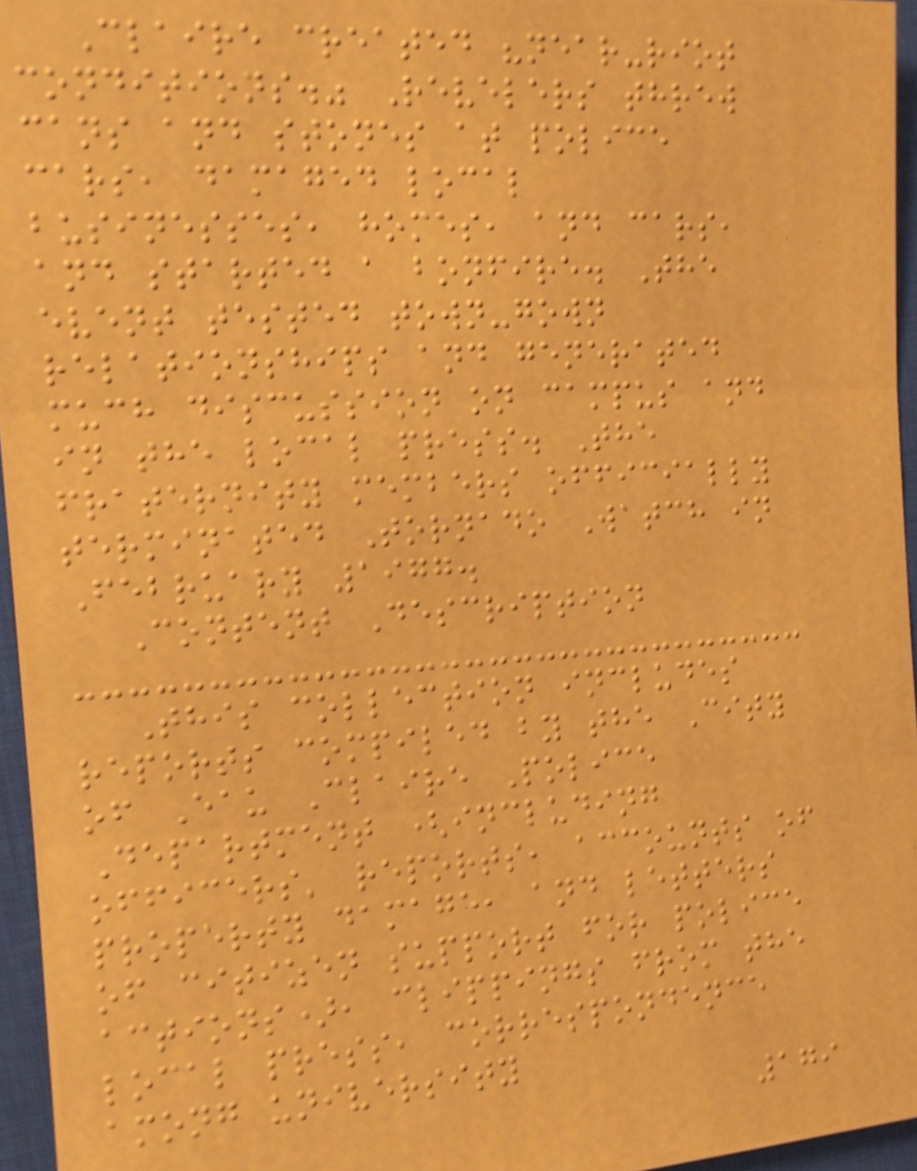Claire created "near-riot
conditions." Revelers threw
cans and stones at police
cars, damaged local
businesses, homes, and cars,
and started a bonfire. The
event tested town-gown
relationships and generated
much discussion on campus and
in the local press. The
fraternity members officially
terminated Tornado Watch in
February 1977.
Content Description
This collection includes
reports compiled by the City
of Eau Claire Police
Department (including
officers' reports, accounts of
property damage, and letters
of citizen support for police
actions), clippings from the
local press, correspondence
among university
179
